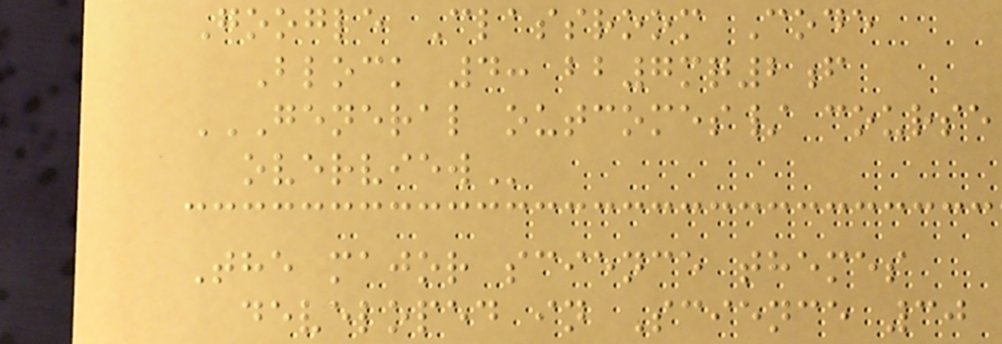Google Classroom Code
Block 4: bb7mq2f
GENERAL OUTCOMES/ COURSE
OVERVIEW
The major science themes
developed in Science 30
